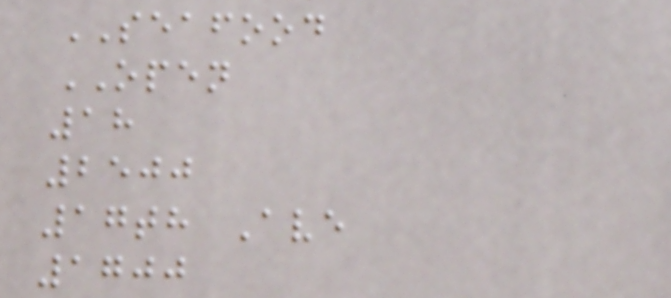SEAFOOD
OPEN
18
2500
17th Ave
1700
